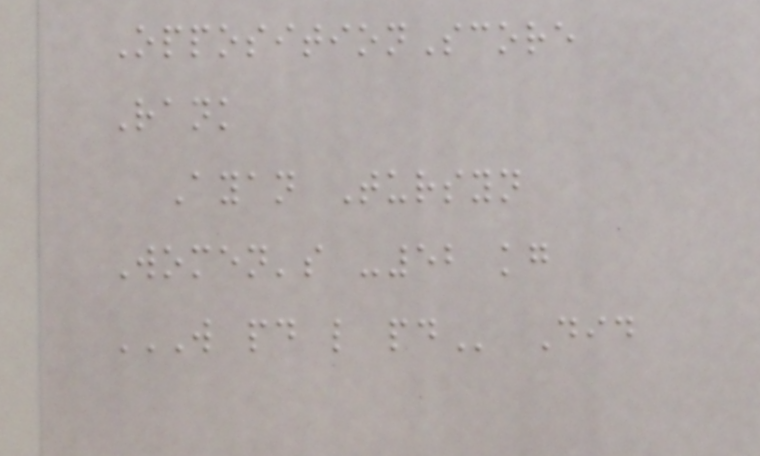OppositionScore
Rank
Ayan Tursyn
Women's -52 kg
W PD L PD Did
